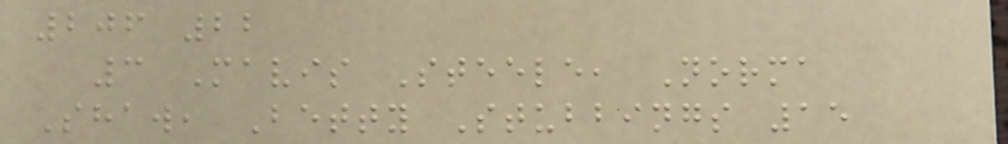206 22
3 Mavis Steele, Norma
Shaw, Betty Stubbings 15
